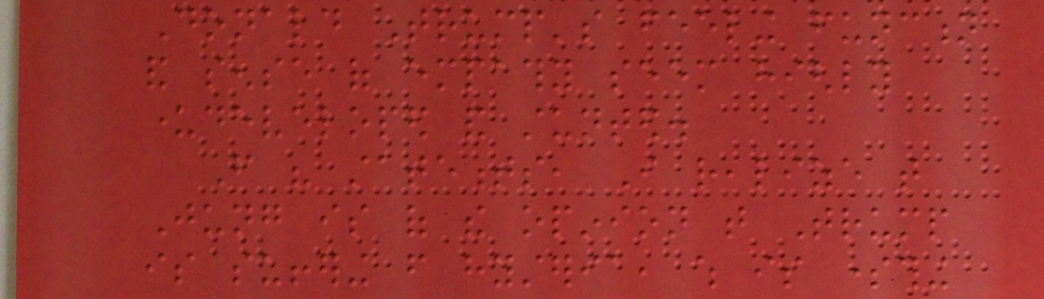Donald Trump's feeling function
and sense of empathy seem highly
underdeveloped and stunted.
From his statements, I realize that
Jung is of the opinion that Trump
is suffering from hysteria, which is something
